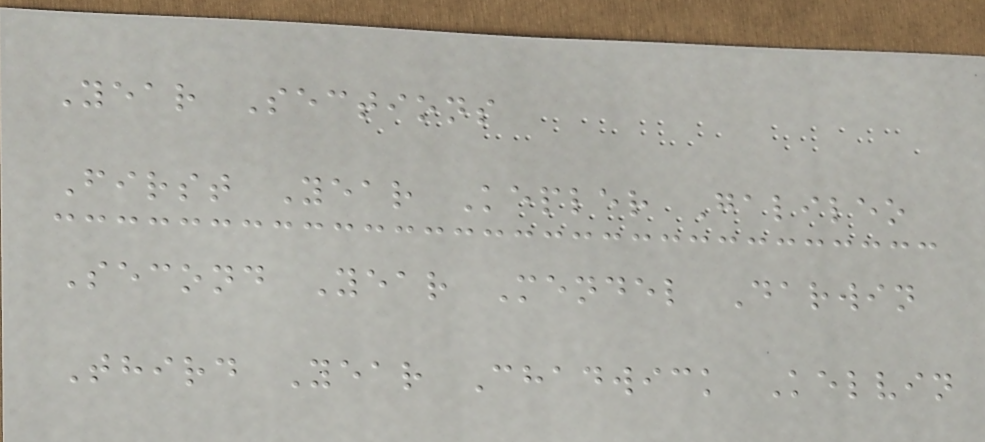Year Sections
First Year Kepler Galileo
Second Year Mendel Darwin
Third Year Chadwick Kelvin
